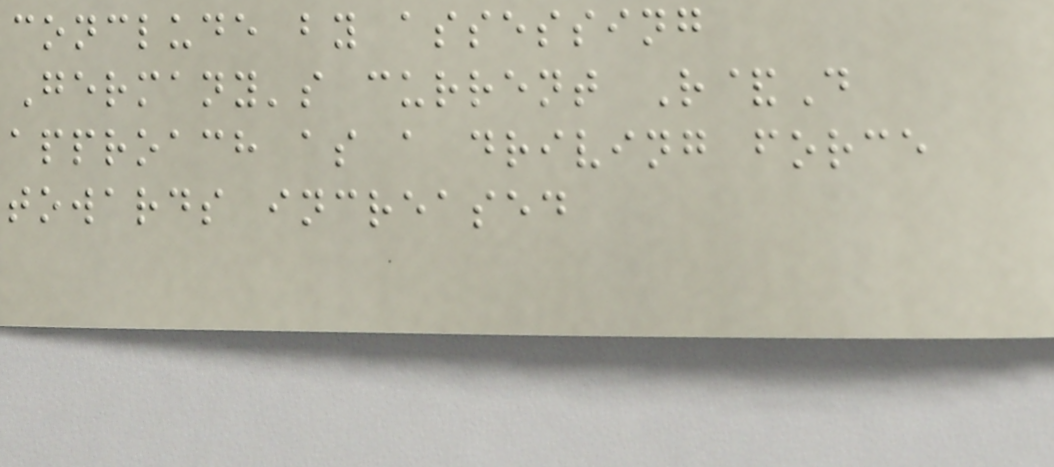conclude by assessing
Germany's current R&D
approach as a driving force
towards increased
